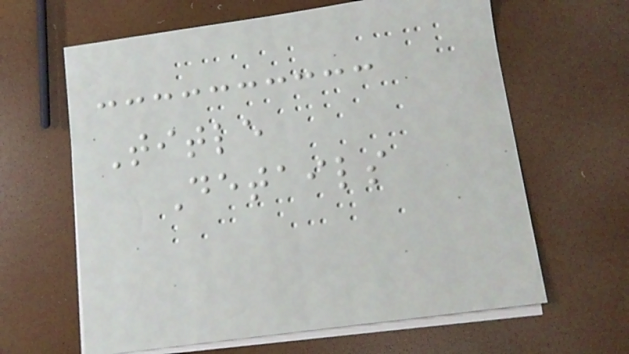Title
Details
